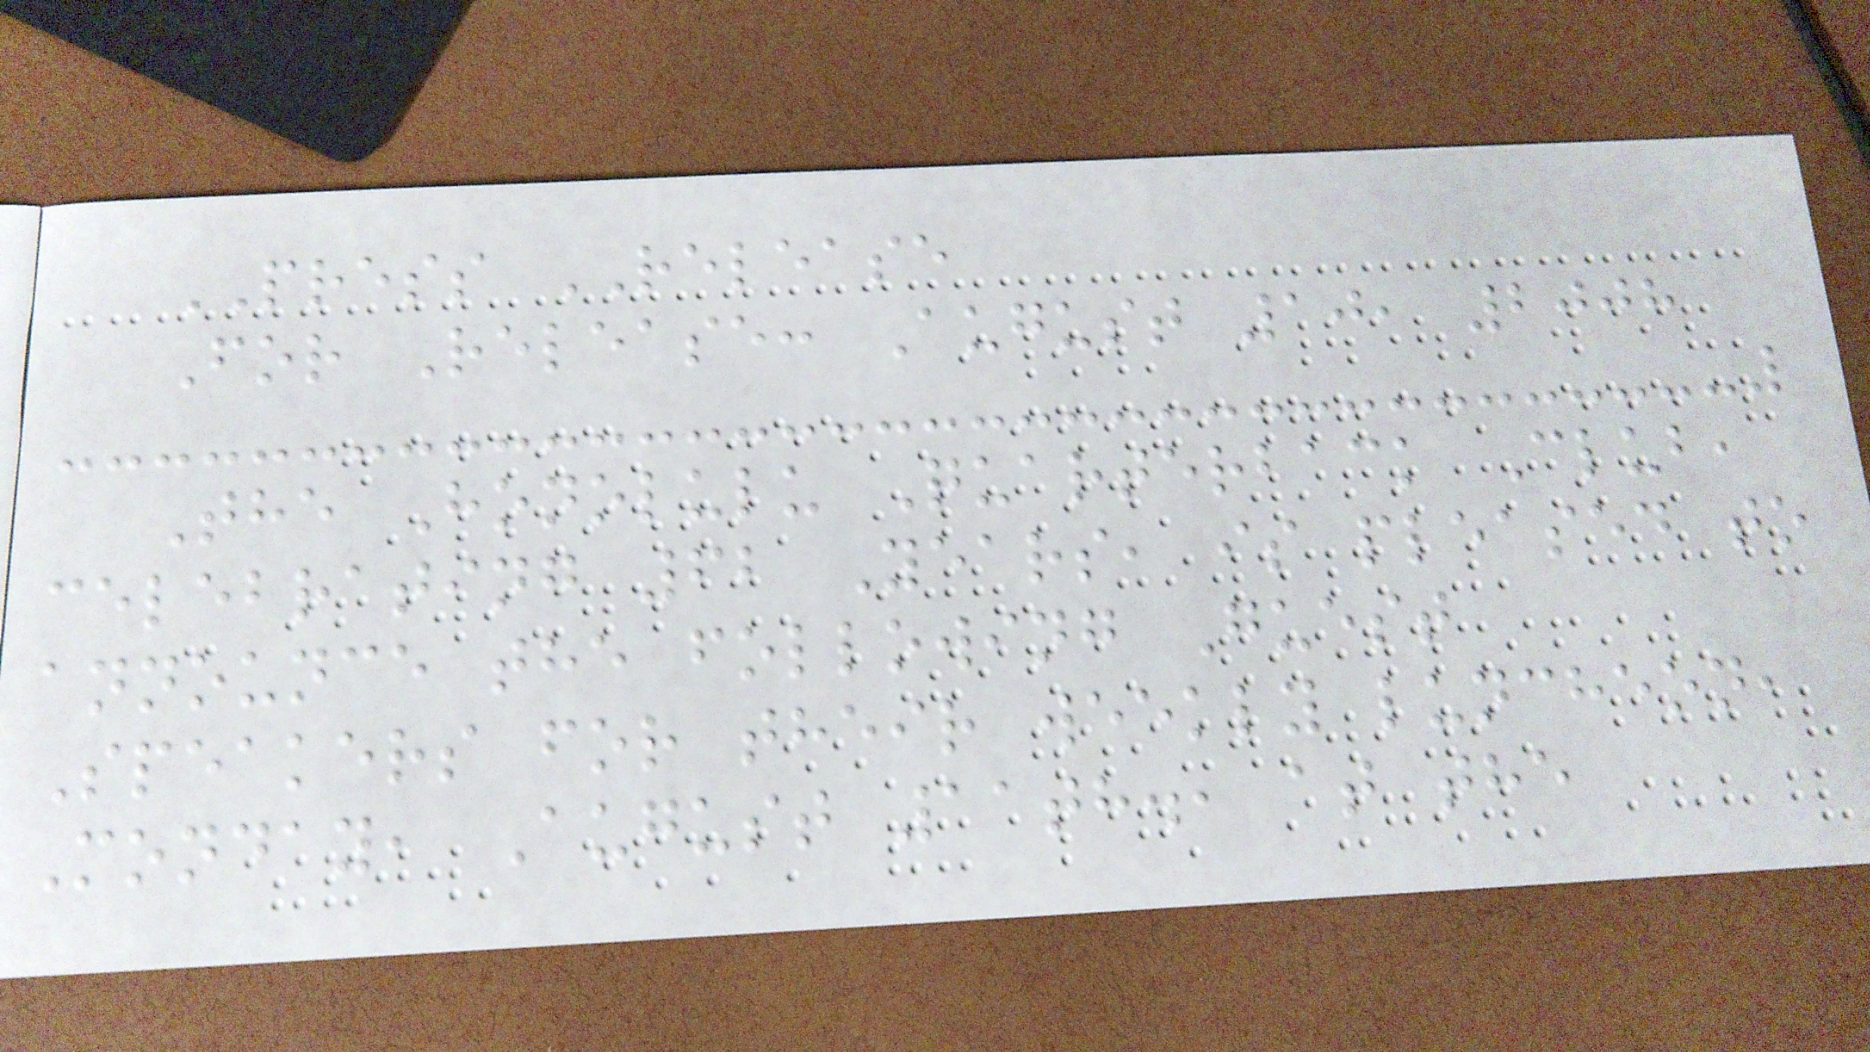PRESS RELEASE
For Release: August 10, 2008
The Honolulu Quarterback Club,
celebrating 62 Years, is pleased to
announce the following Guest
Speakers for their weekly luncheon,
Monday, August 11th., at the
